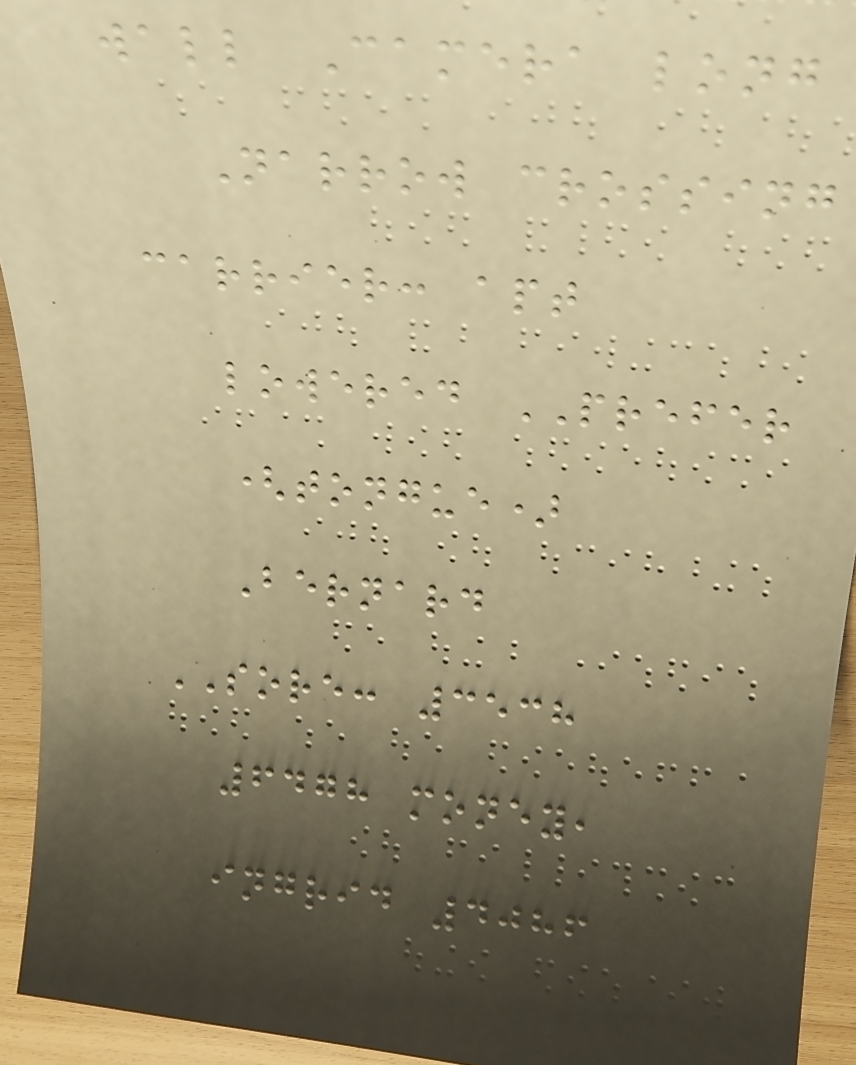wall Camera long
Narrow crossing
carrier: apt
lowered PREFER
(tongue)
Bernard
SORE: 3538
6478 money,
ingrid 4086
